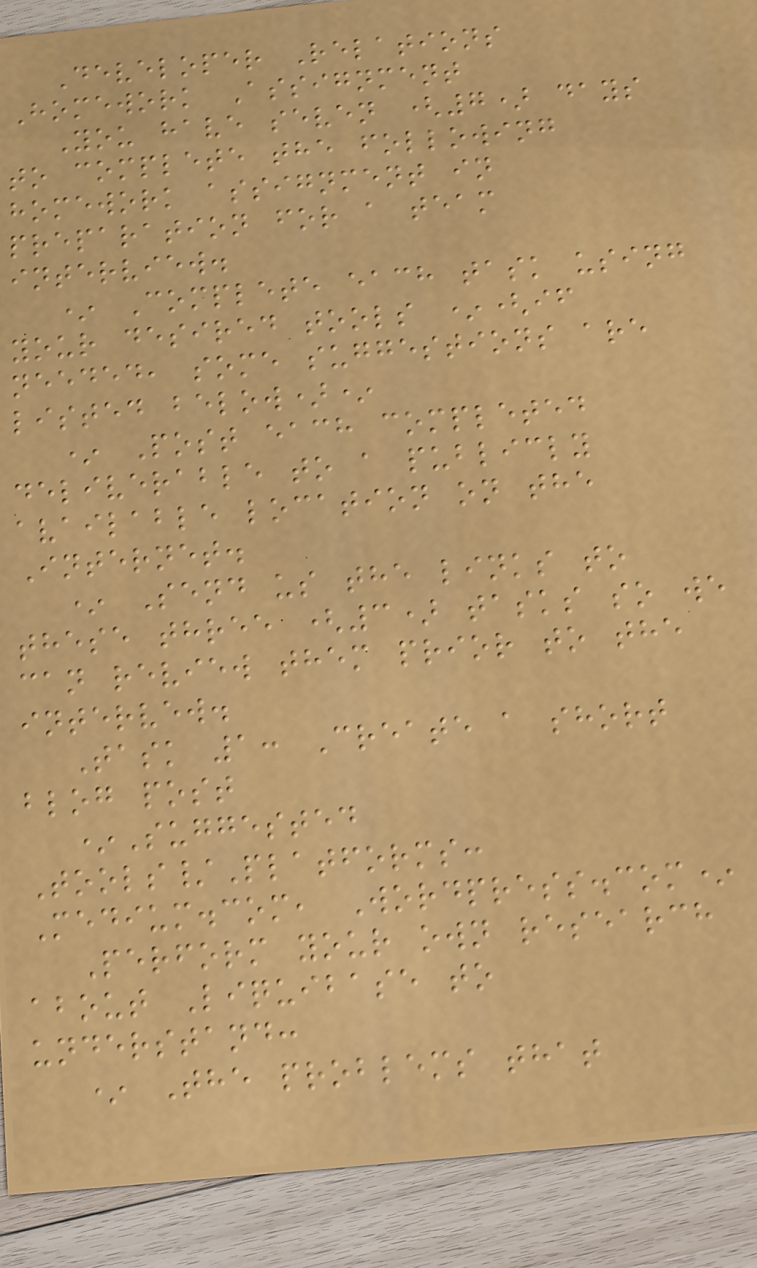Developer Relations
Homework Assignment
You have seven (7) days
to complete the following
homework assignment in
preparation for a team
interview.
* Complete each task using
your desired tools *(if
needed, some suggestions are
listed below)*
* Post each completed
deliverable to a publicly
available location on the
Internet.
* Send us the links to
these three (3) tasks so we
can review them prior to the
intervew.
Task 1: Create a short
blog post
*Suggested
Tools/Platforms:
Medium.com, Wordpress.com*
Perform your own research
about Liquibase to
understand:
* The problems that
